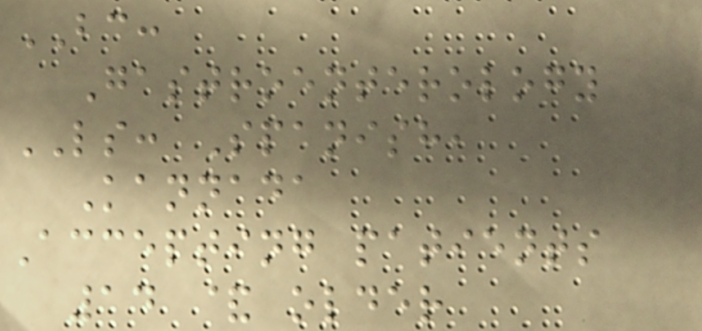BC:
Gastroenterology
LS: Spanish,
Kannada
Accepting patients
14 & older
